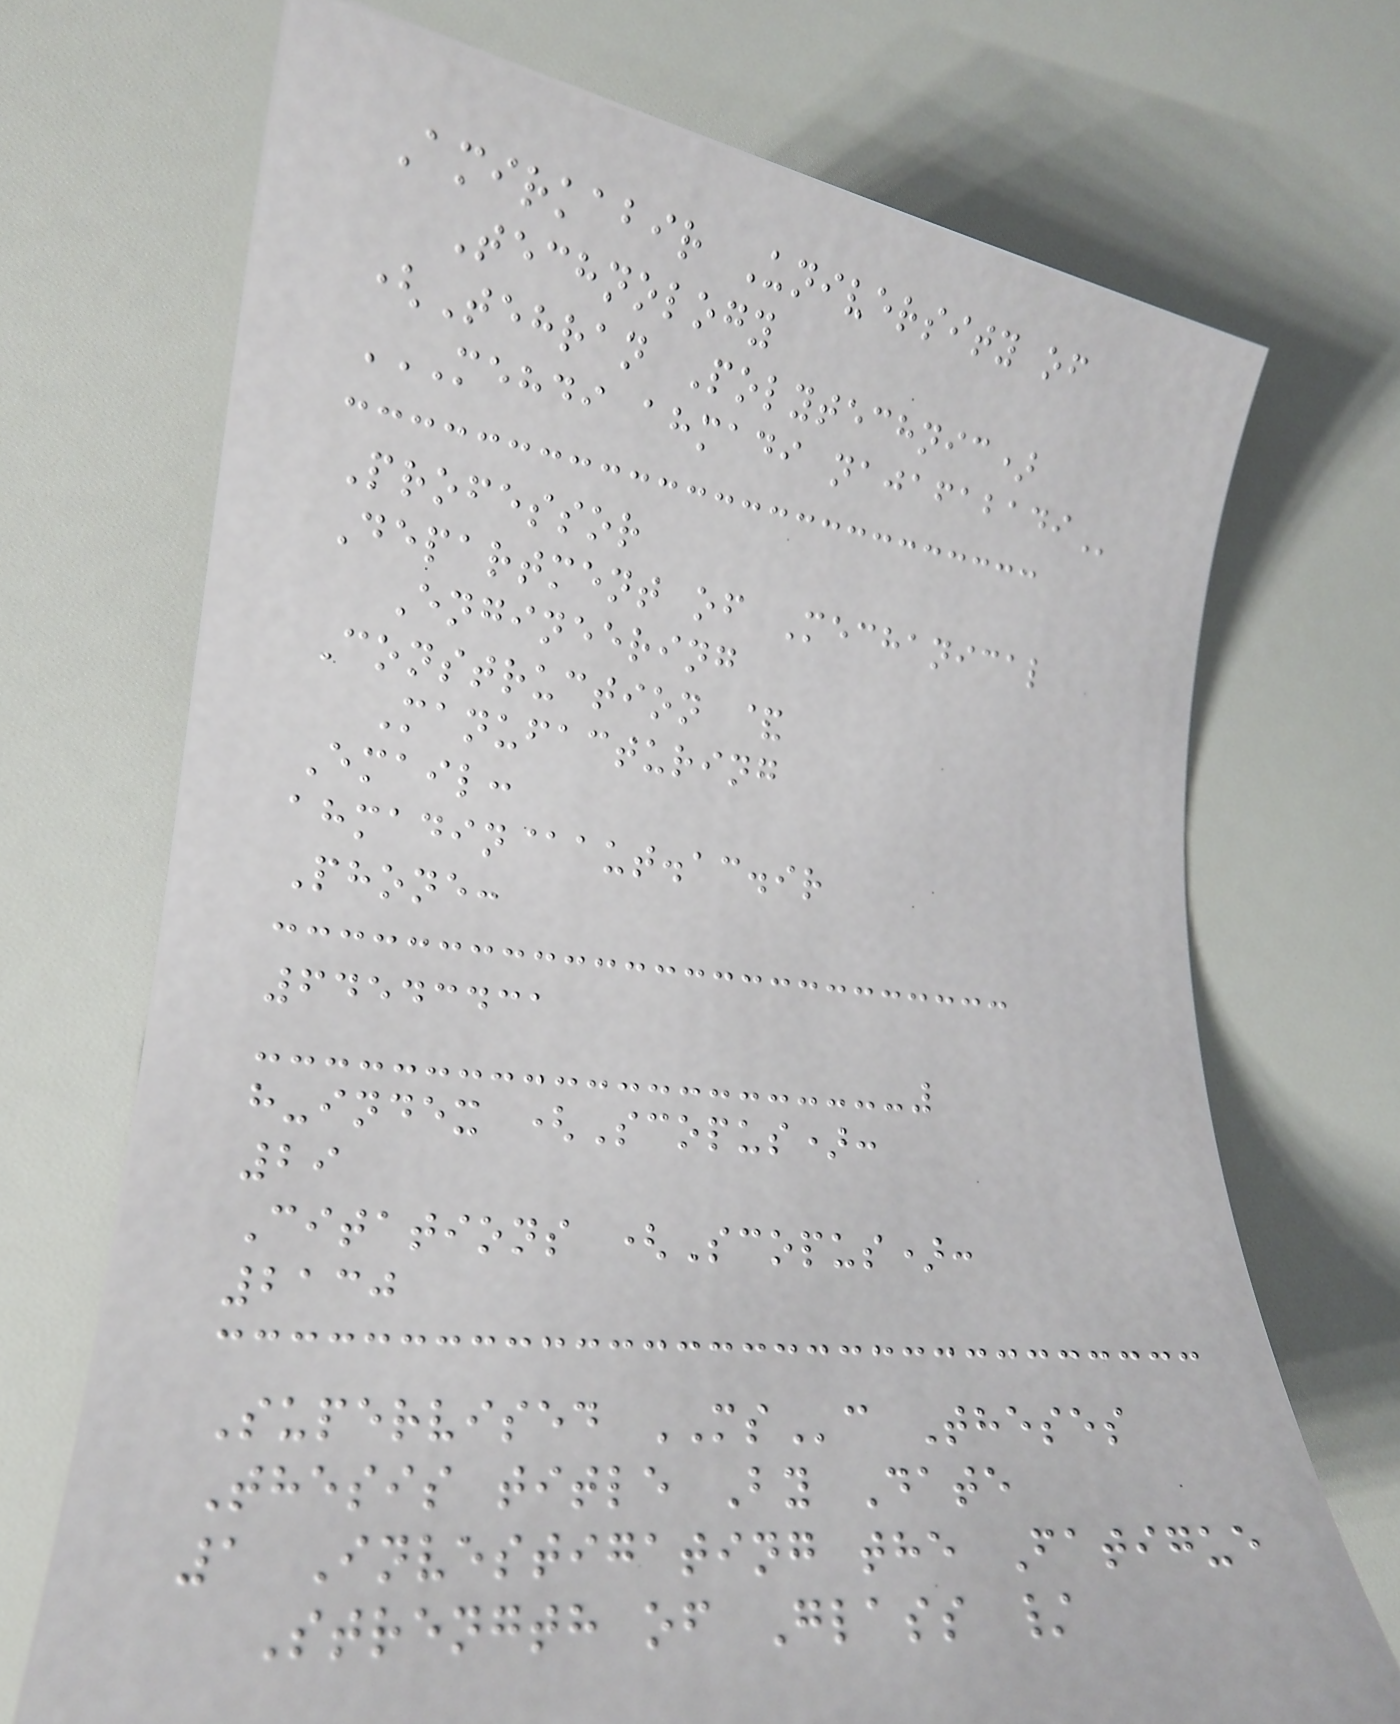Amirkabir University of
Technology
(Tehran Polytechnic)
MEHDI AHMADI NAJAFABADI
Professor
Department of Mechanical
Engineering
Construction &
Manufacturing
Email:
ahmadin@aut.ac.ir
Phone:
64543431
h-index (Scopus):
29
Citations (Scopus):
2130
Supervised MSc Theses
Thesis title By Date
1 Investigating the Fatigue
Strength of Glass /
